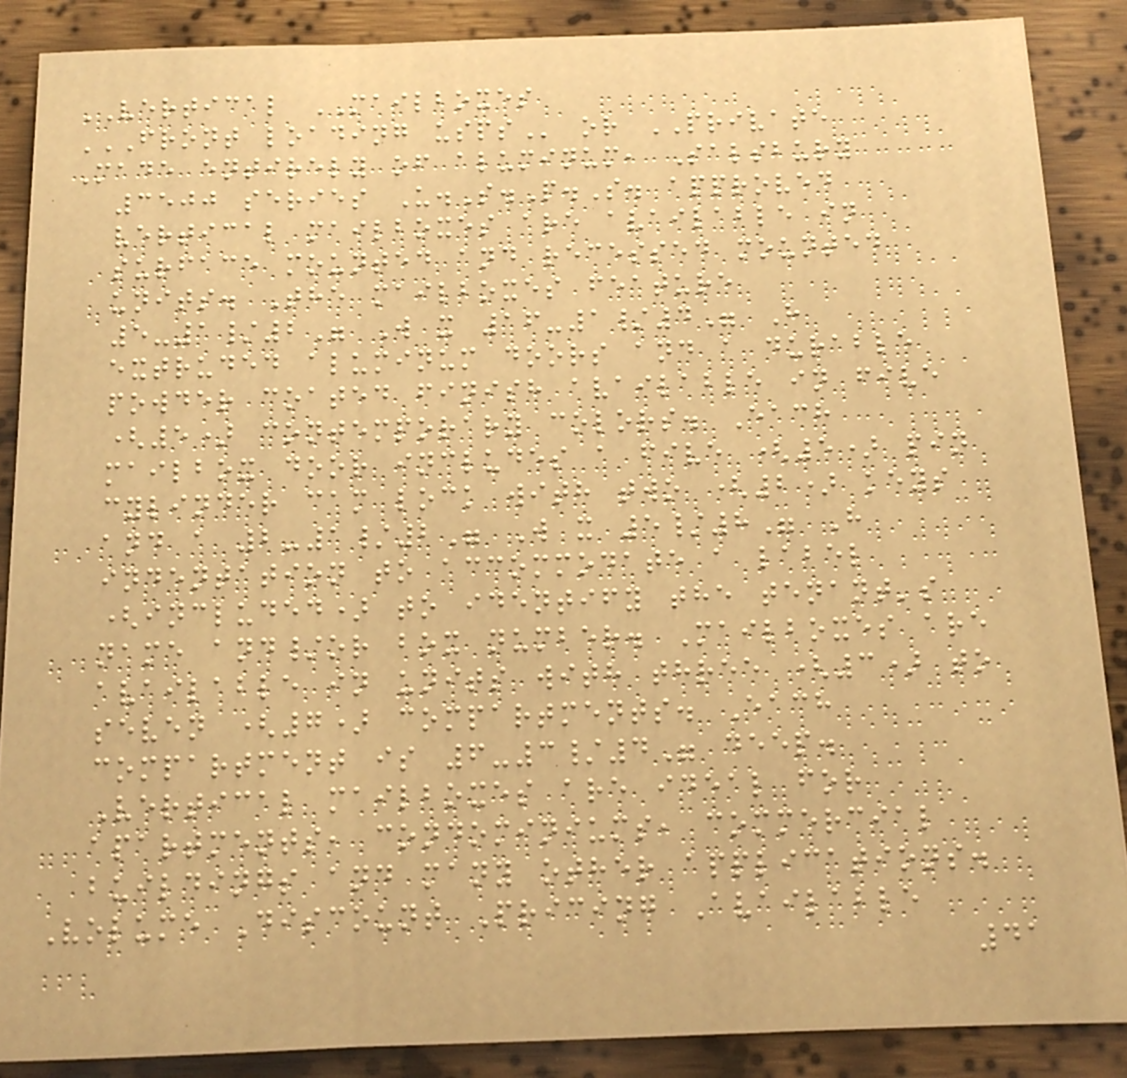VERTICAL MAILBOXES
FRONT LOADING USPS or PRIVATE
Made entirely of aluminum, Salsbury
3500 series U.S.P.S. approved
vertical mailboxes are available in
surface mounted and recessed mounted
units. The mailboxes feature
5-1/2" W x 16-1/4" H
extruded aluminum doors and a durable
powder coated finish available in five
(5) contemporary colors. Each
mailbox door includes a five (5) pin
cylinder cam lock with two (2) keys
and a 2-1/2" W x 5/8" H
indentation to accommodate a label
(included) to identify the tenant's
name and/or box number. Mailboxes are
available in units with three (3) to
seven (7) compartments. Each
compartment is 6-3/4" deep.
Vertical mailboxes are ideal for
apartments, condominiums, commercial
buildings and many other applications.
Volume Discount Pricing Available
41
